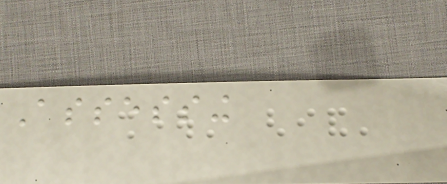Assessing
